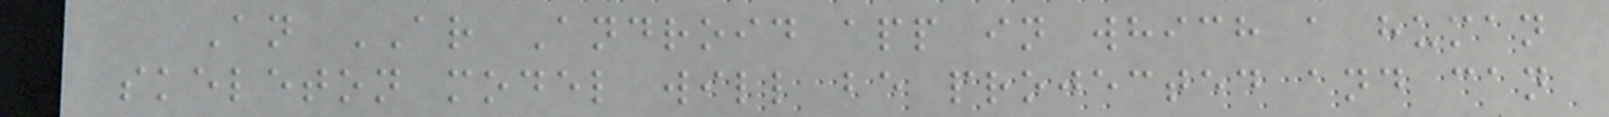An AR Android app in which a human
skeleton model will be projected and can
